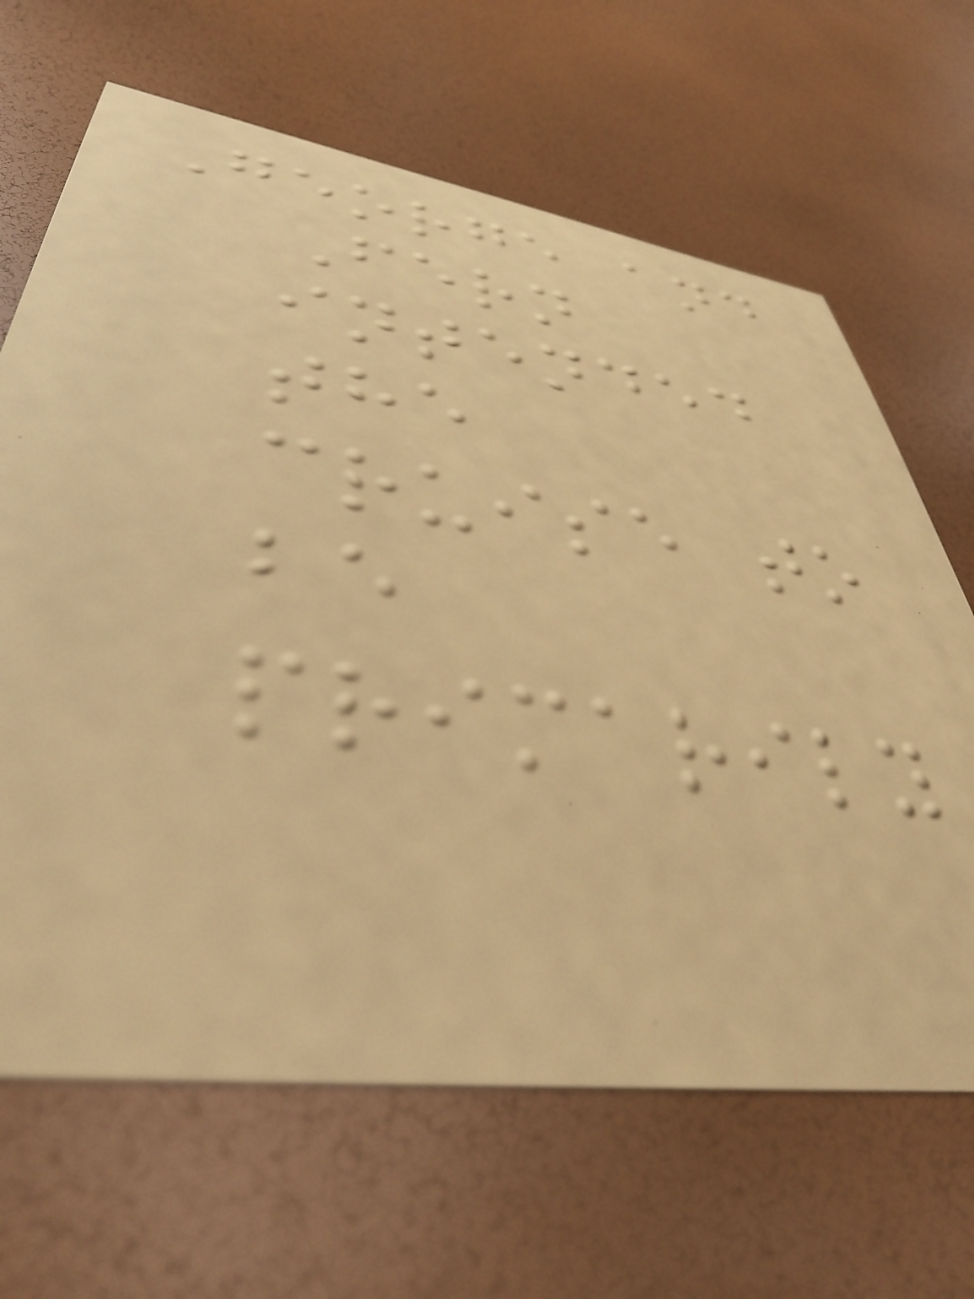George and
Fern
intended
the
cruise to
be
primarily
